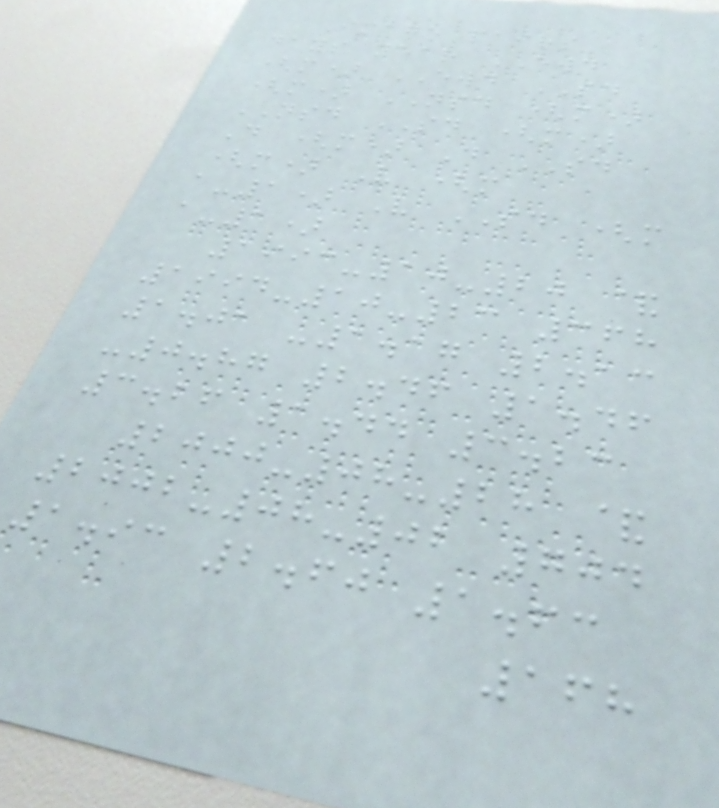Image pairs
days year EWD
(m) EWD SD
(m) NSD (m)
NSD SD (m)
D (m) D SD
(m) V (m
a-1) V SD (m
a-1)
1993-10-20 &
1994-10-23 368
1.01 -1.17 2.13
-0.87 2.46 1.46
3.26 1.44 3.23
2000-08-28 &
2002-08-02 704
1.93 2.60 1.63
168
